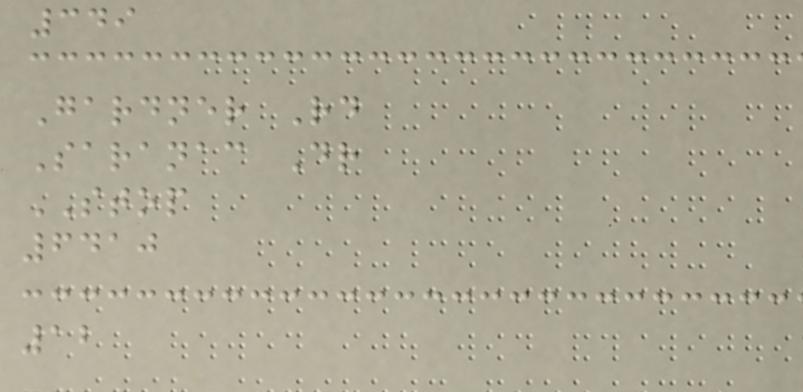349
Gardner Rd
Saranac Dr
STOP
6410
12
